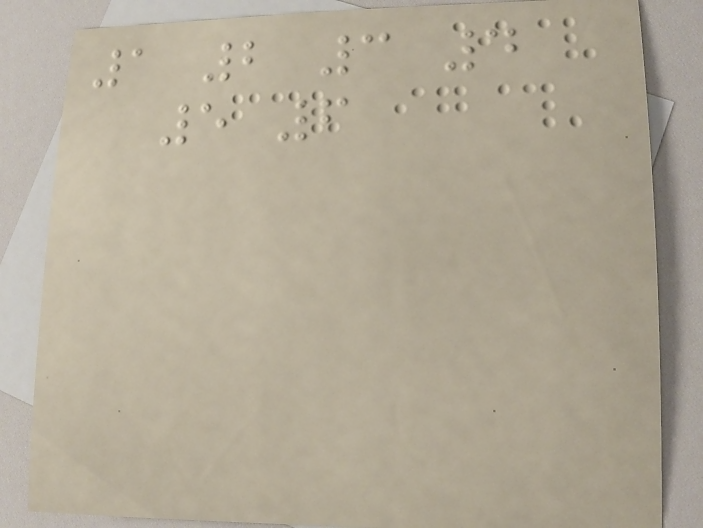1 2 3 4
5 6
